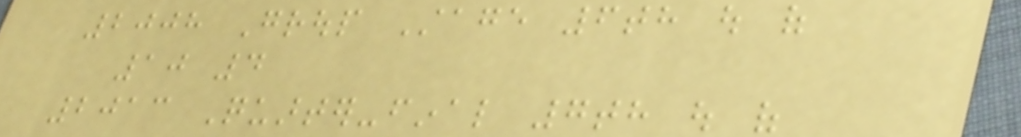2008 Group Stage 6th out of
10 4
2013 Quarter-final 7th out of
